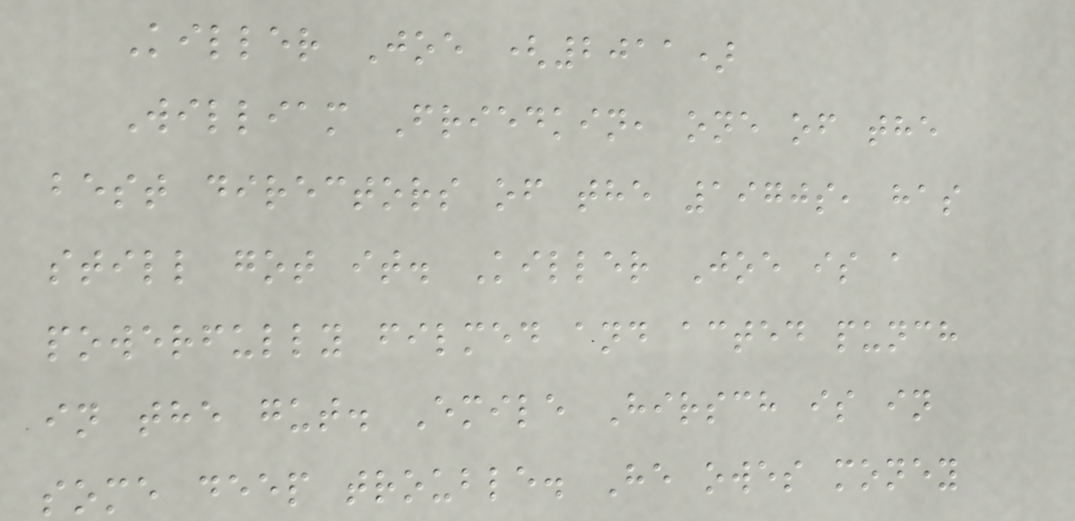Killer Joe (2011)
William Friedkin, one of the
best directors of the 1970s, has
still got it. Killer Joe is a
powerfully filmed and acted punch
in the gut. Emile Hirsch is in
some deep trouble. He owes money
